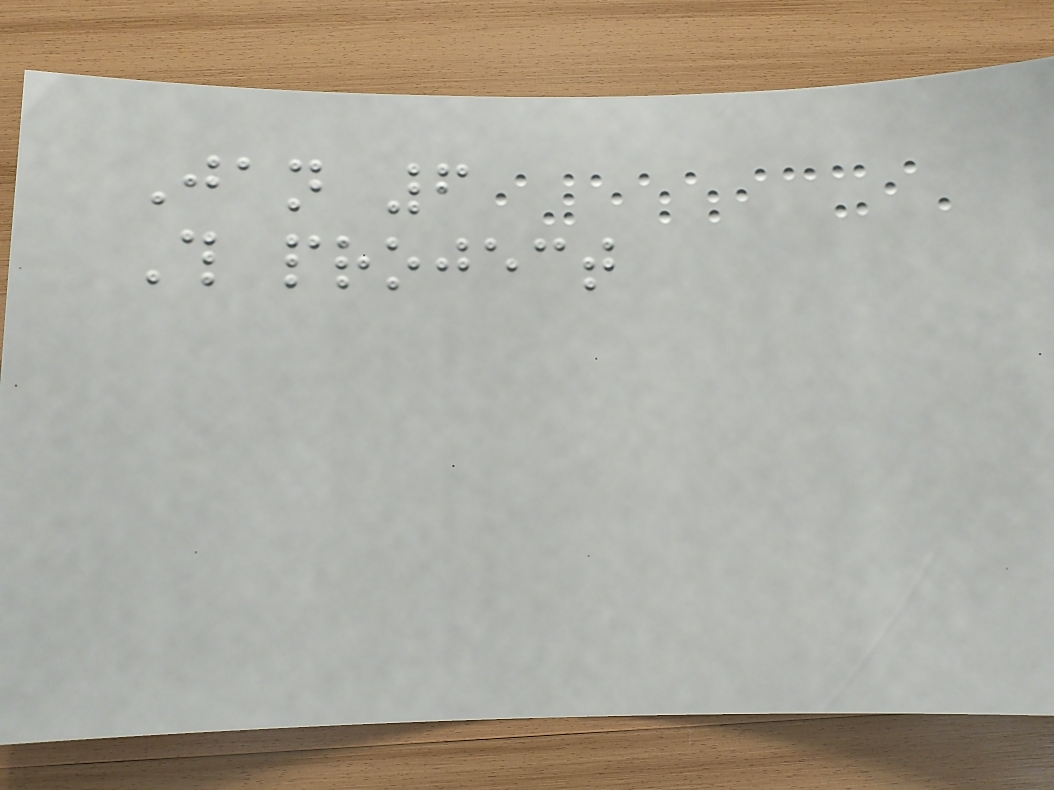Jan 6
This project
